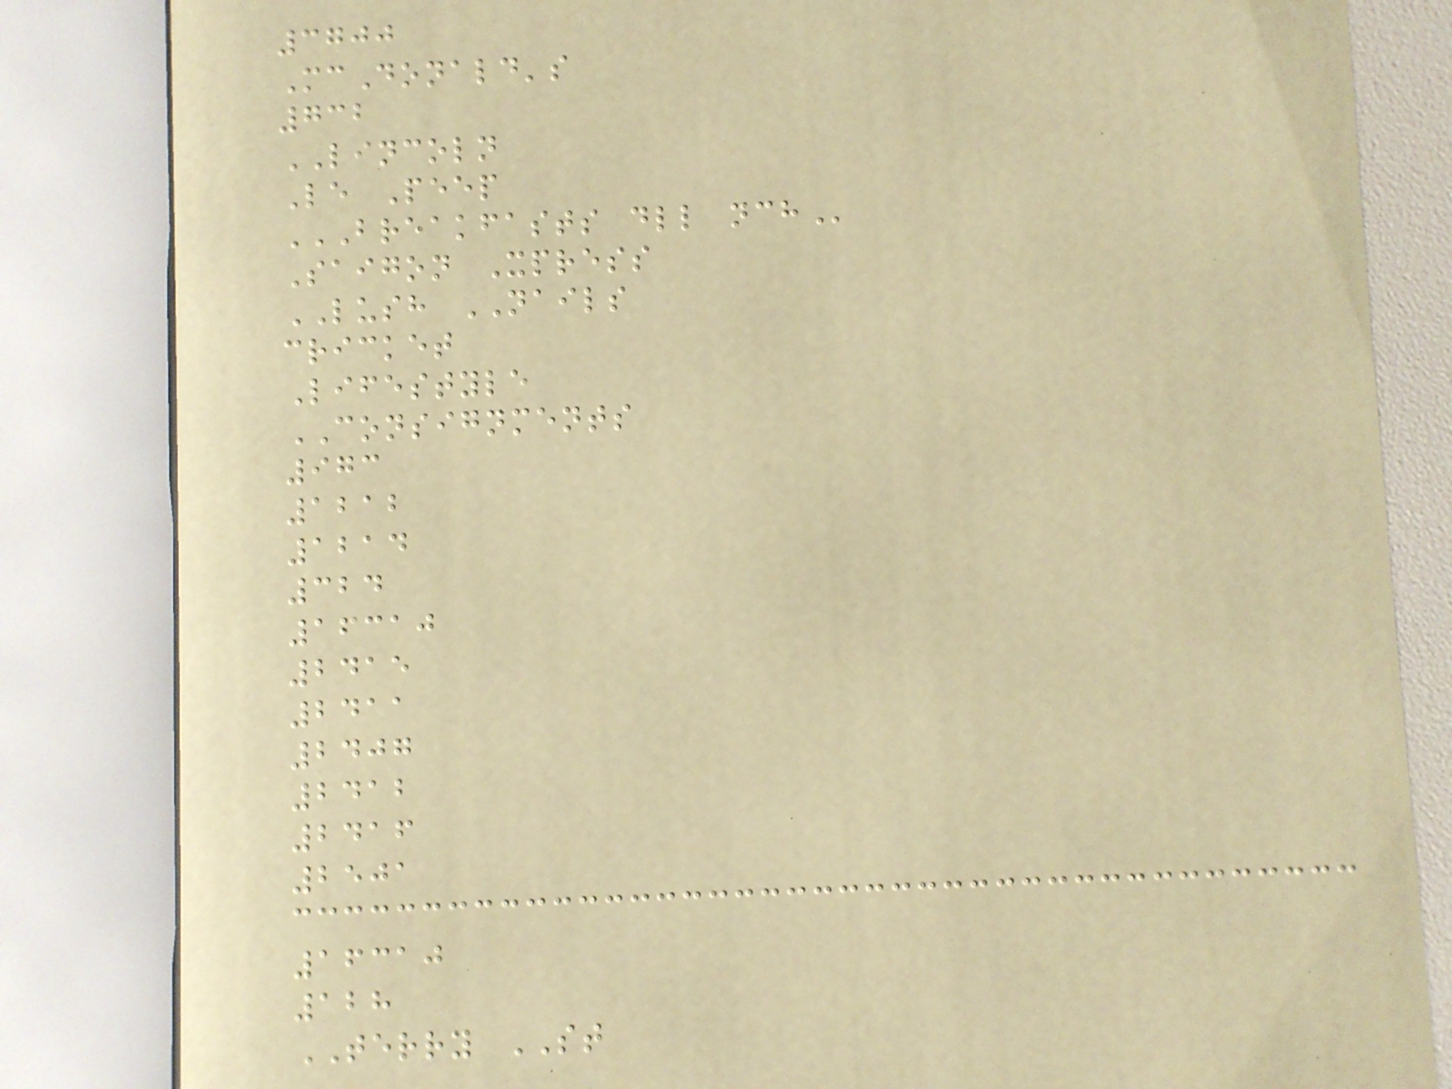3700
McDonald's
732
LINCOLN
Le Peep
BREAKFASTS DLL NCH
Saigon Xpress
LUSH NAILS
cricket
Lifestyle
CONSIGNMENTS
973
1212
1214
324
16310
2415
2411
2407
2412
2416
2501
16310
128
TERRY ST
